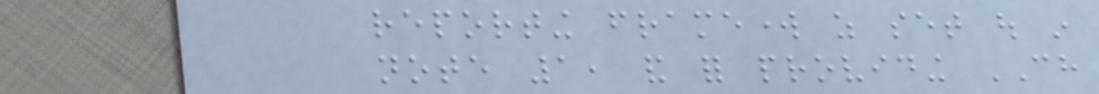reporting framework as set out in
note 1, and for providing CH
